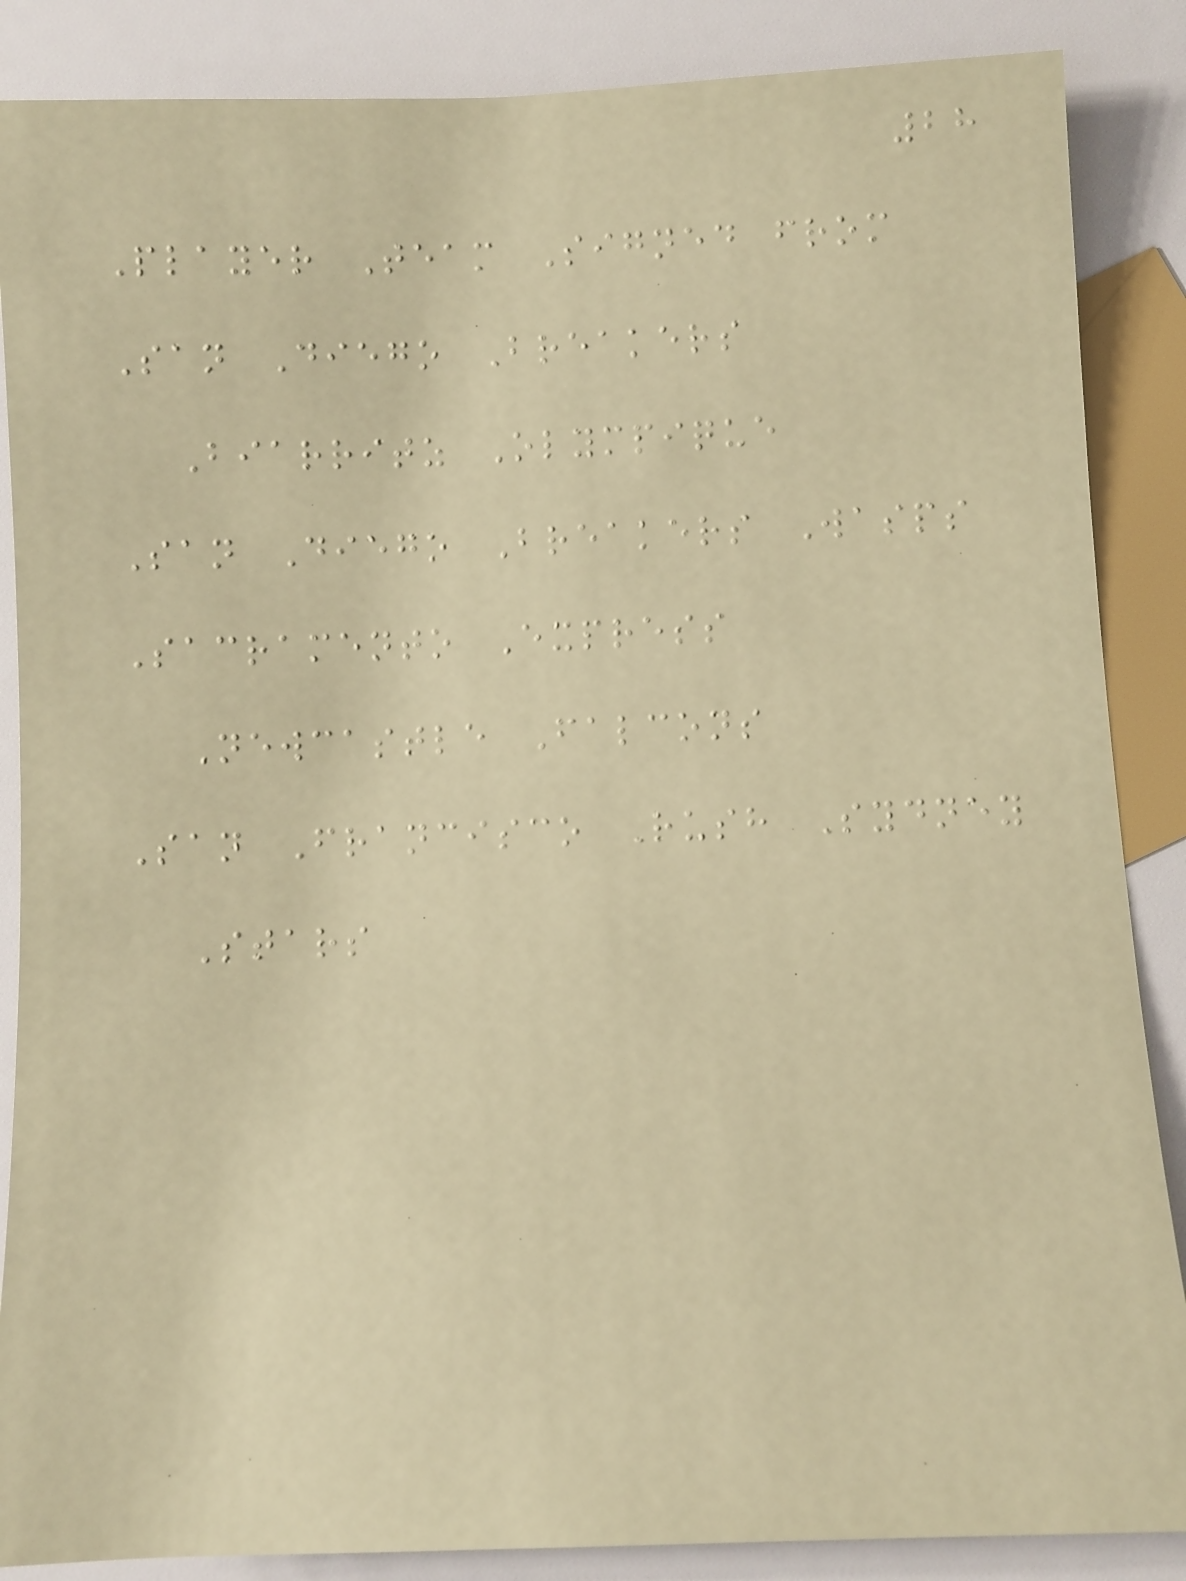28
Player Team Signed from
San Diego Breakers
Biarritz Olympique
San Diego Breakers Wasps
Sacramento Express
Newcastle Falcons
San Francisco Rush Sydney
Stars
